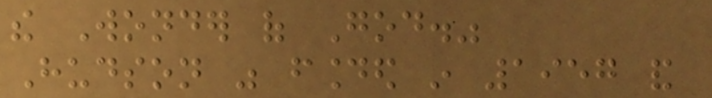the Wonder of God."
Hudson was founded in 1957 and
